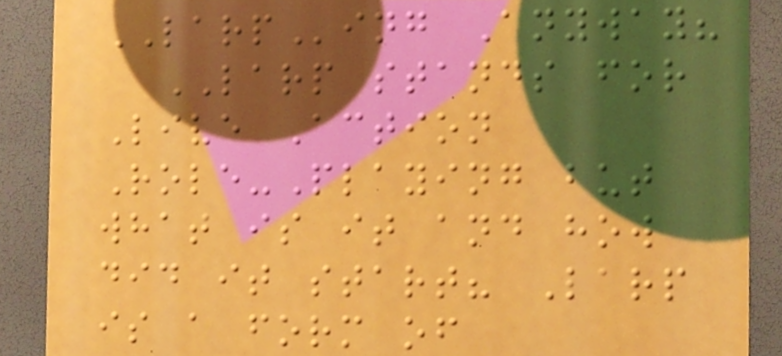LARPing Anyway?
LARP stands for
Live Action
Role-Playing but
what is it and how
did it start? Larp
is a form of
